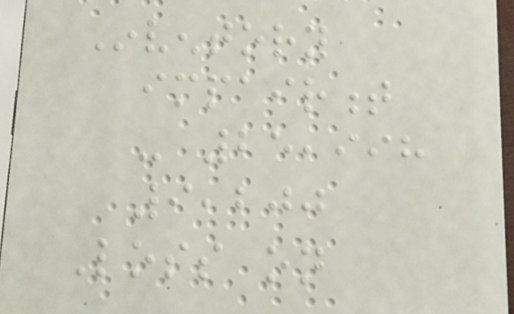Inventory
impairment
- 25,998
9,200
Loss on
